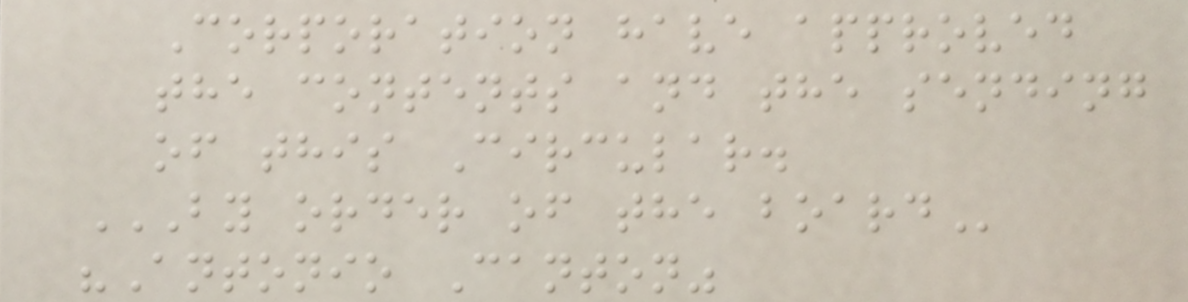Corporation have approved
the contents and the sending
of this Circular.
BY ORDER OF THE BOARD
"Antonio Canton"
